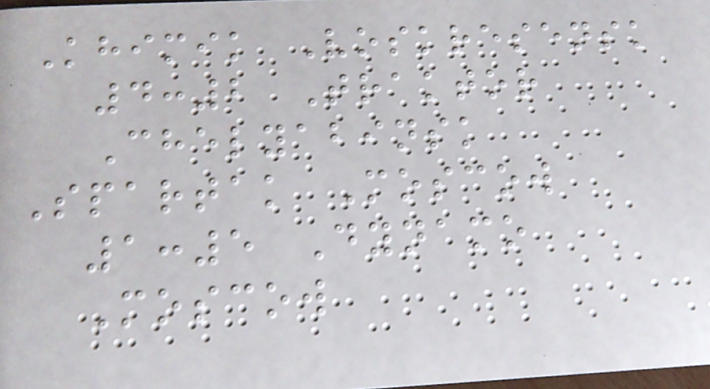Khimik Voskresensk
4:2 Traktor
Chelyabinsk
Spartak Moscow
1:5 Dynamo
Moscow
